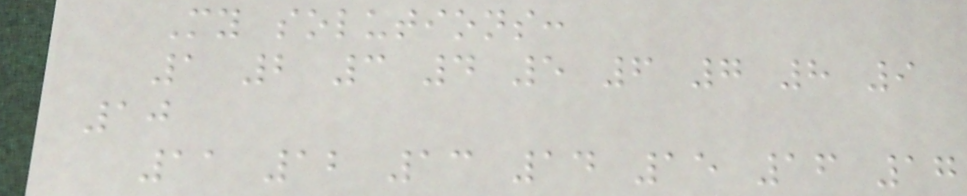My solutions:
1 2 3 4 5 6 7 8 9
10
11 12 13 14 15 16 17
